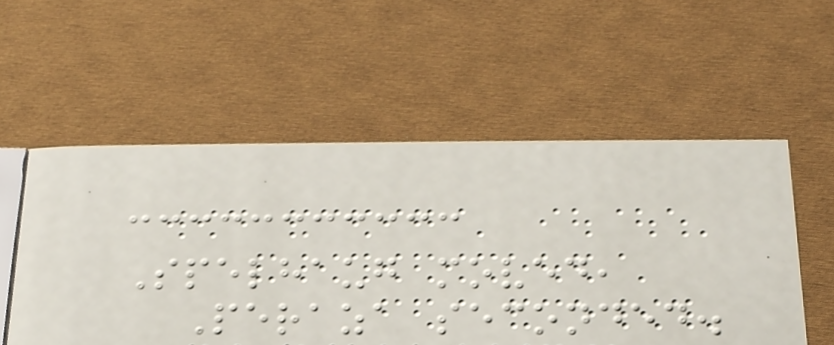Spelhaug moved,
Peraza seconded.
